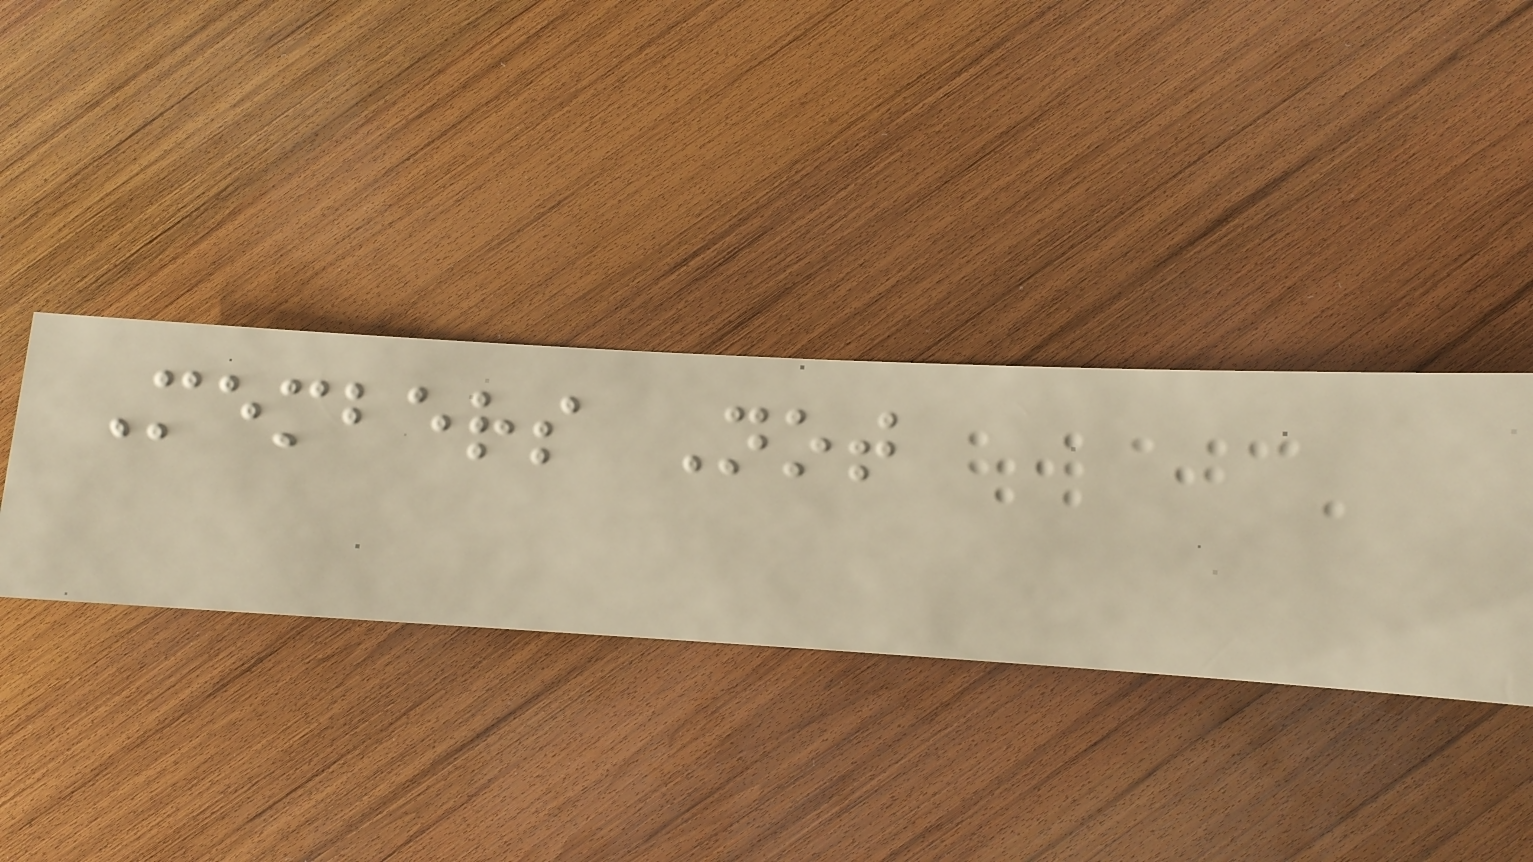Members Not
